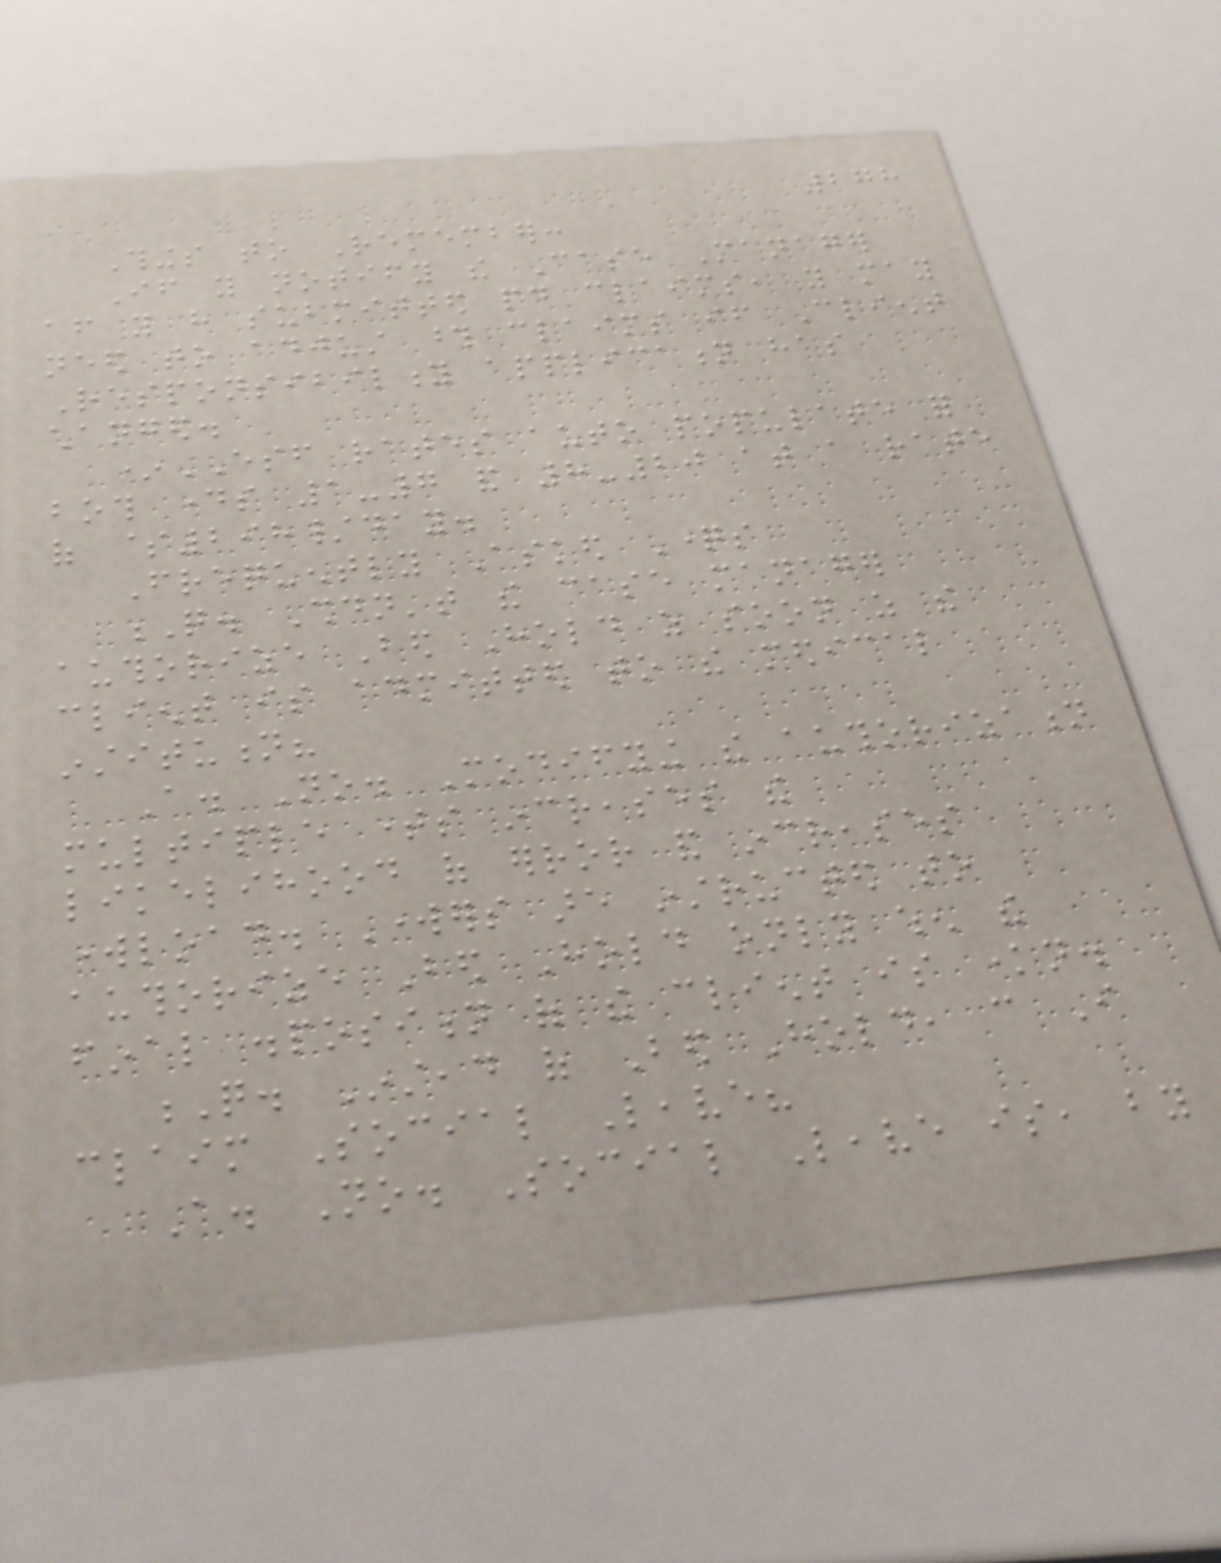278
Things to Remember:
If you notify the Case Manager
after you have submitted paid claims, you may
need to adjust those claims if Client
Responsibility application has
changed.
*ESF rates auto populate for
both days 1-7 and 8-20 at a rate
of $298/day.
Frequently Asked Questions
Q. Shouldn't the case manager
authorize Bed Hold as soon as the
client is admitted to the medical
institution?
A. No. Modifying the authorization
multiple times increases the
likelihood of error and increases
workload. Workers are instructed to
authorize Bed Hold only when the
final disposition of the client is known.
Q. Instead of Bed Hold, can I
claim Social Leave?
A. No. Social Leave is, by
